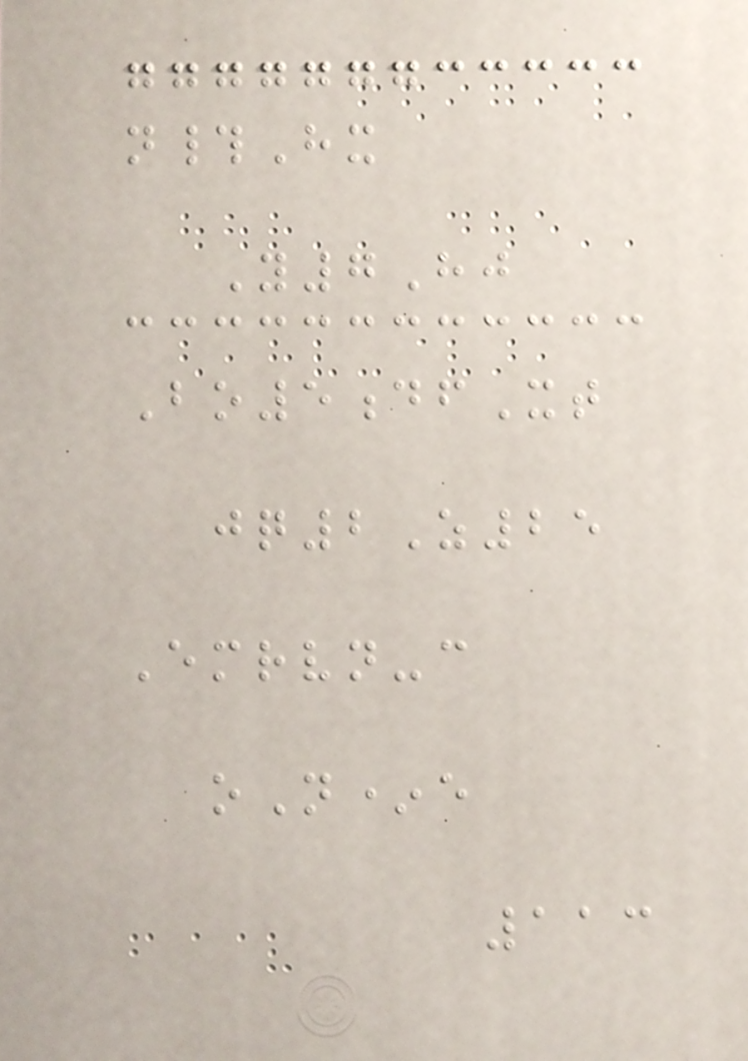n#Hx
Y7Hj
Bo5dfXt
jq2Z25
Emrvn-c
oN*e
113
